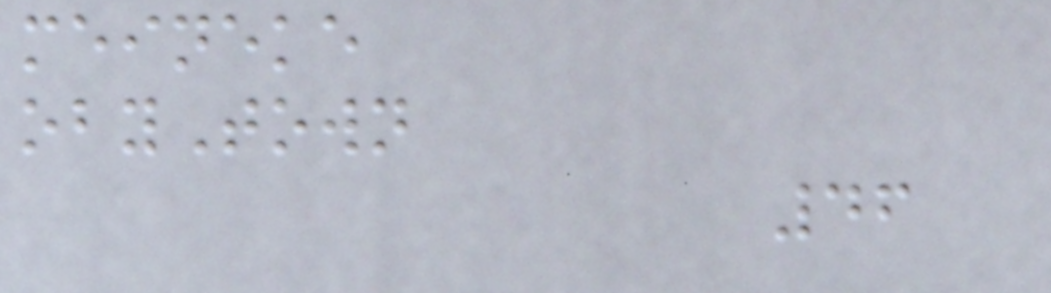meineke
obyTown
46
